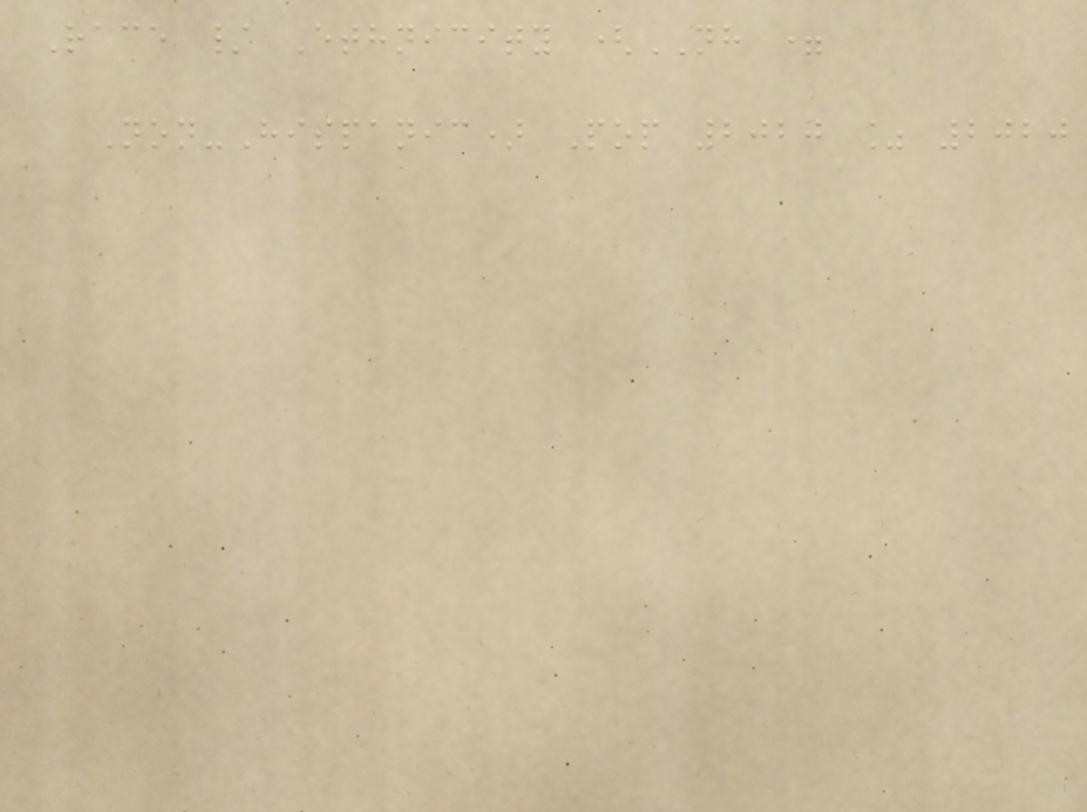Race / Ethnicity (NH =
Non-Hispanic) Pop 2020 % 2020
